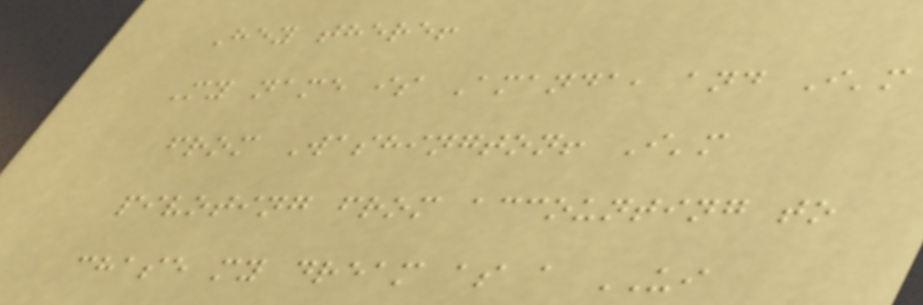Hey there!
My name is Amanda, and I'm
from Washington! I'm
pivoting from accounting to
chase my dream as a UI
